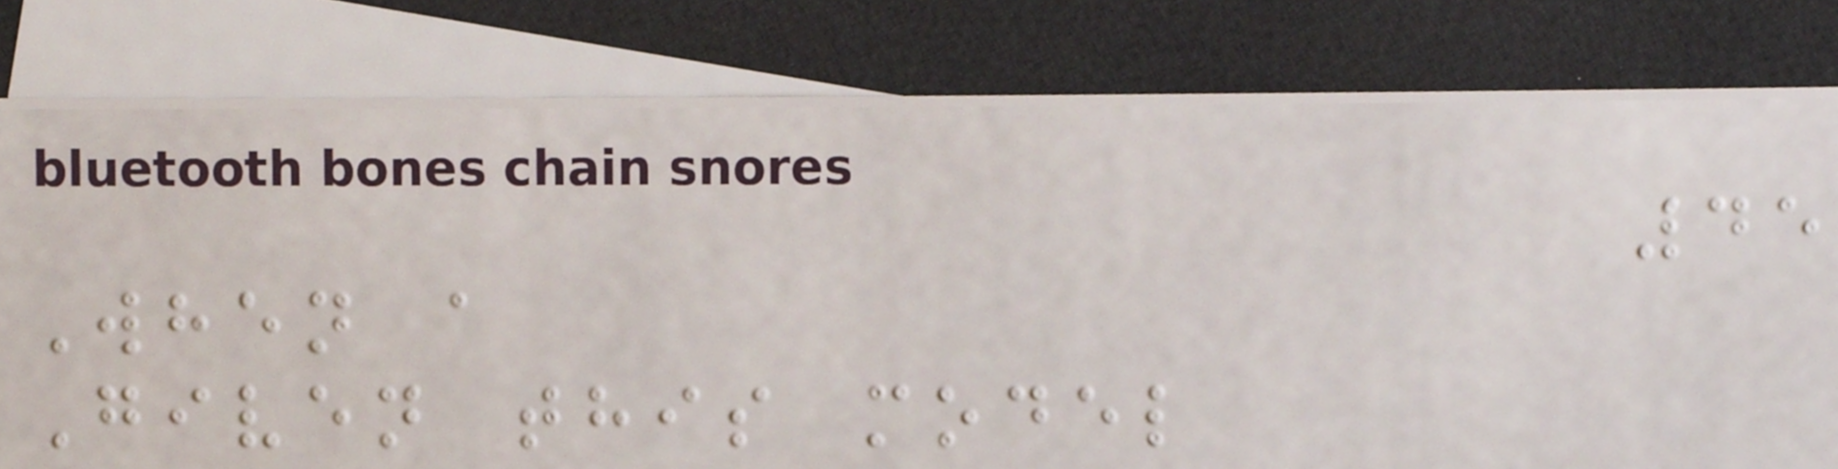45
When a
Given this model
